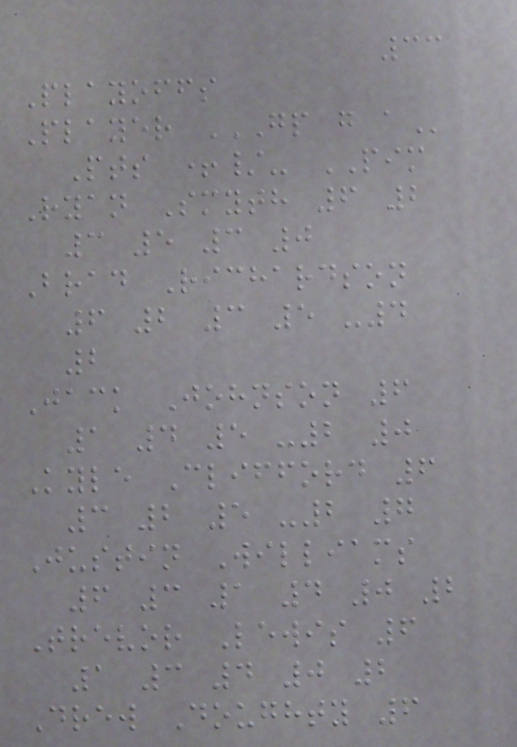33
Playoffs
Player GP G A
Pts +/- PIM
Ryan Smyth 6 2
3 5 3 0
Brad Richardson
6 2 3 5 -4
2
Jack Johnson 6
1 4 5 -2 0
Kyle Clifford 6
3 2 5 -2 7
Justin Williams
6 3 1 4 0 2
Trevor Lewis 6
1 3 4 0 2
Drew Doughty 6
